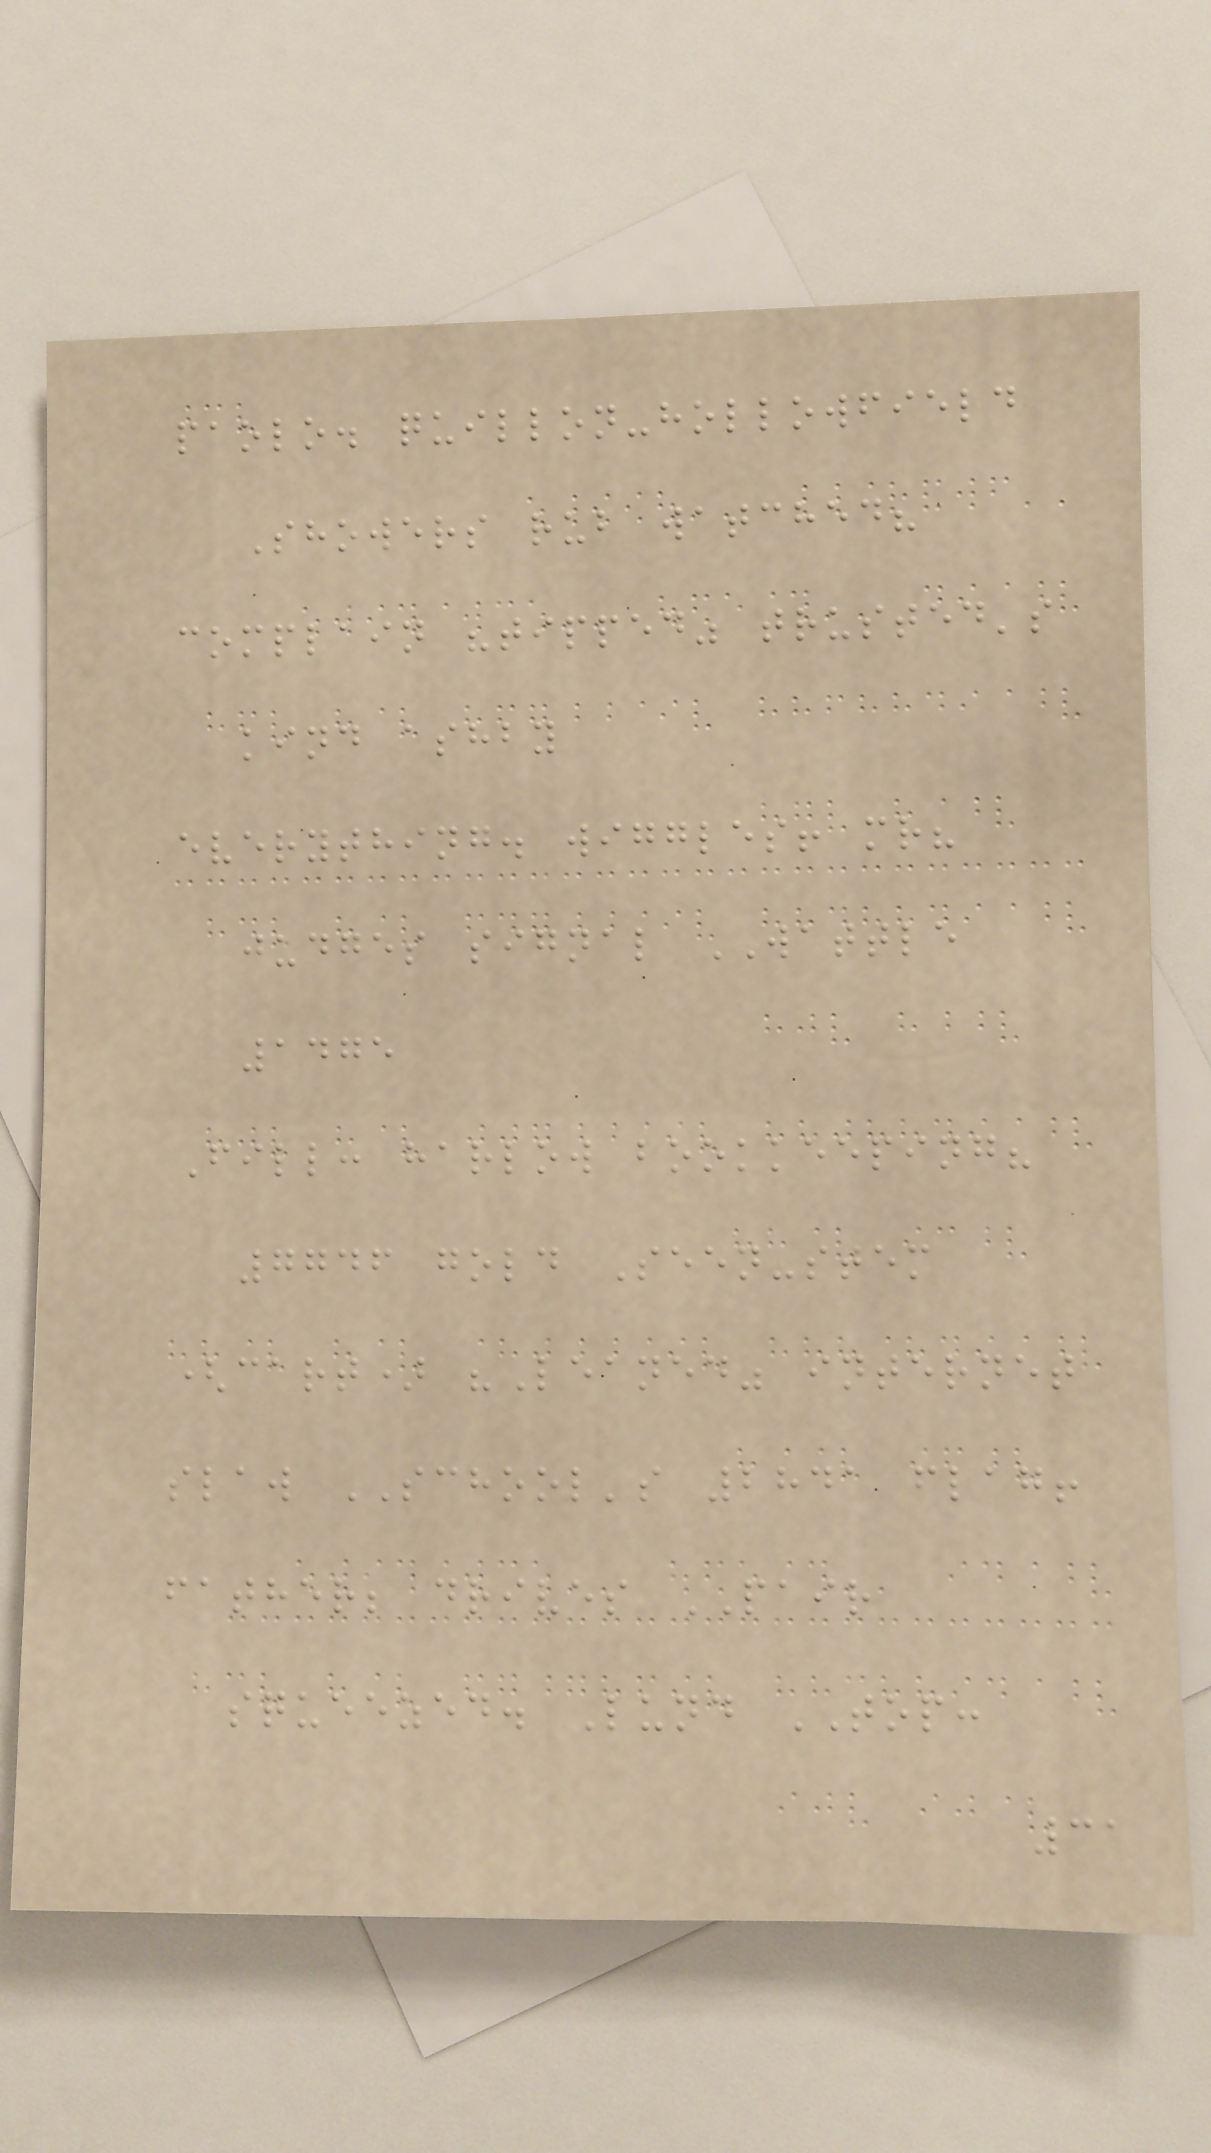paolo. quillon-hollowfield
Showers rub watched?
complain "tipped" trusted's
kind ashby
everything. wiggles! mr?
judges signal WATTLE
1475
Fill: harlow bookkeeping?
7746 gold Seen-stem
(cart) "Leaned" internet
slaw SCHOOL's 2841 flag!
father; drives PAIR
squeezed. Lund TOP:
31
